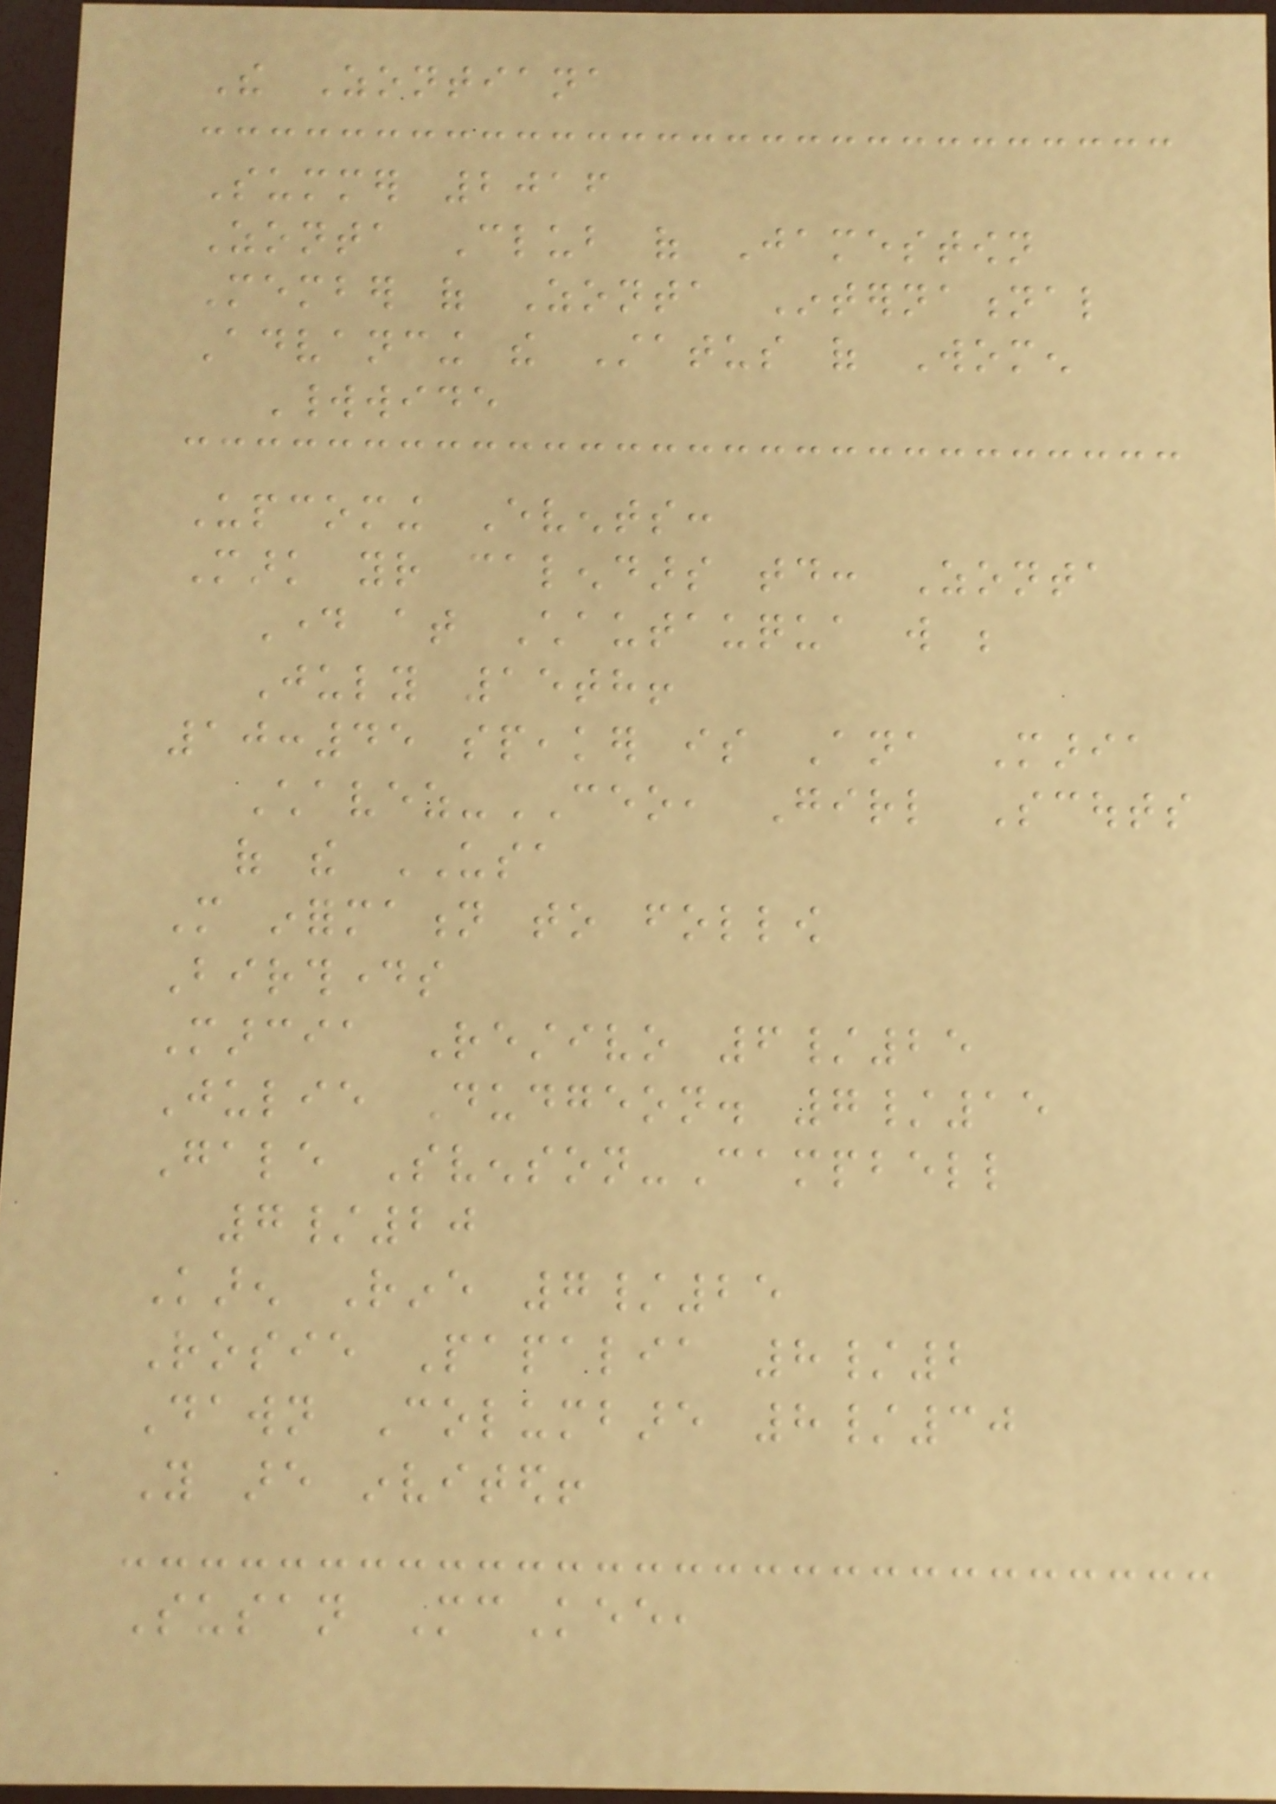The Zontiana
Summer 2016
Zonta Club of Jamestown
Member of Zonta International
Advancing the Status of Women
Worldwide
Upcoming Events:
Mark your calendars today: Zonta
Day at Chautauqua will be
July 15th!
10:45 speaker is Ana Maria
Chavez-CEO, Girl Scouts
of the USA
More information to follow
Birthdays
Marcia Restivo 6/25
Julie Dudgeon. 7/15
Gale Svenson-Campbell
7/20
Karen Rine 7/25
Rosie Papalia 8/2
Dawn Columbare 8/30
You are invited!
Susan McKee,
